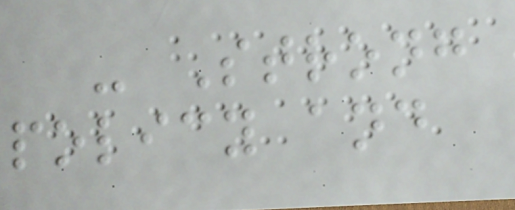- Strong
policy and
